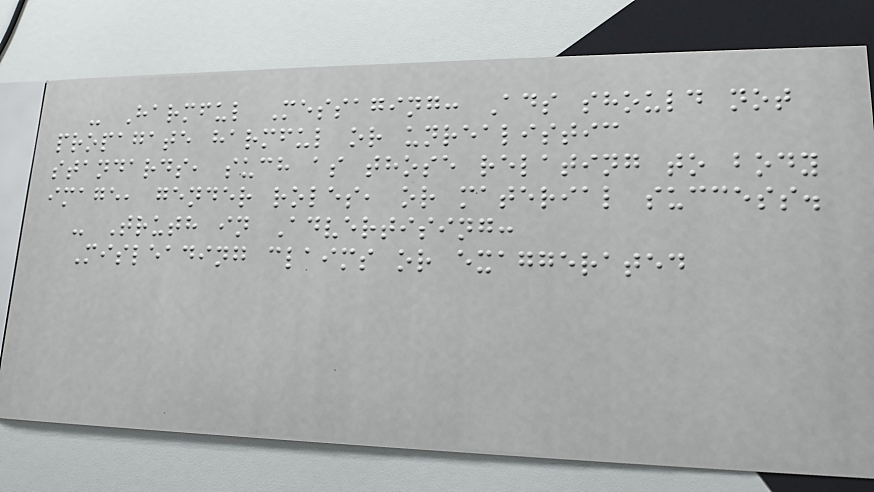- Harmful Messaging: Ads should not
propagate harmful or unrealistic
standards, such as those relating to body
image, gender roles, or material success.
- Truth in Advertising:
Misleading claims or exaggerated
